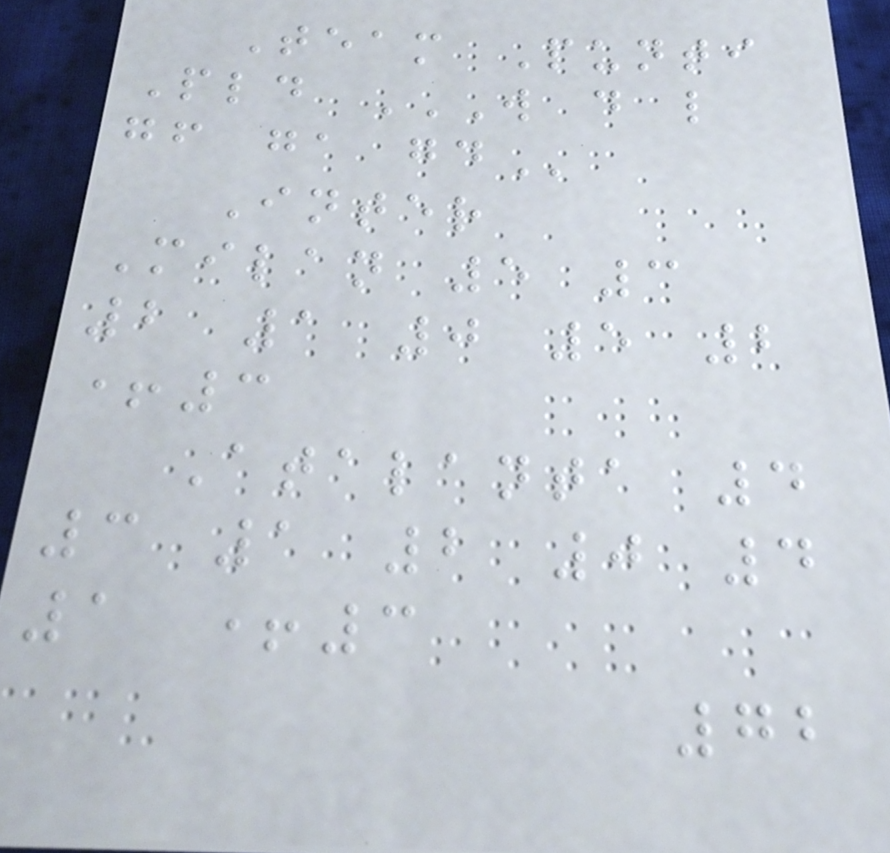Team Punti
Pld W D L
GF GA GD
Inter
Milan 5 3
2 1 0 5 2
+3
Atalanta 4
3 1 2 0 4
1 +3
72
